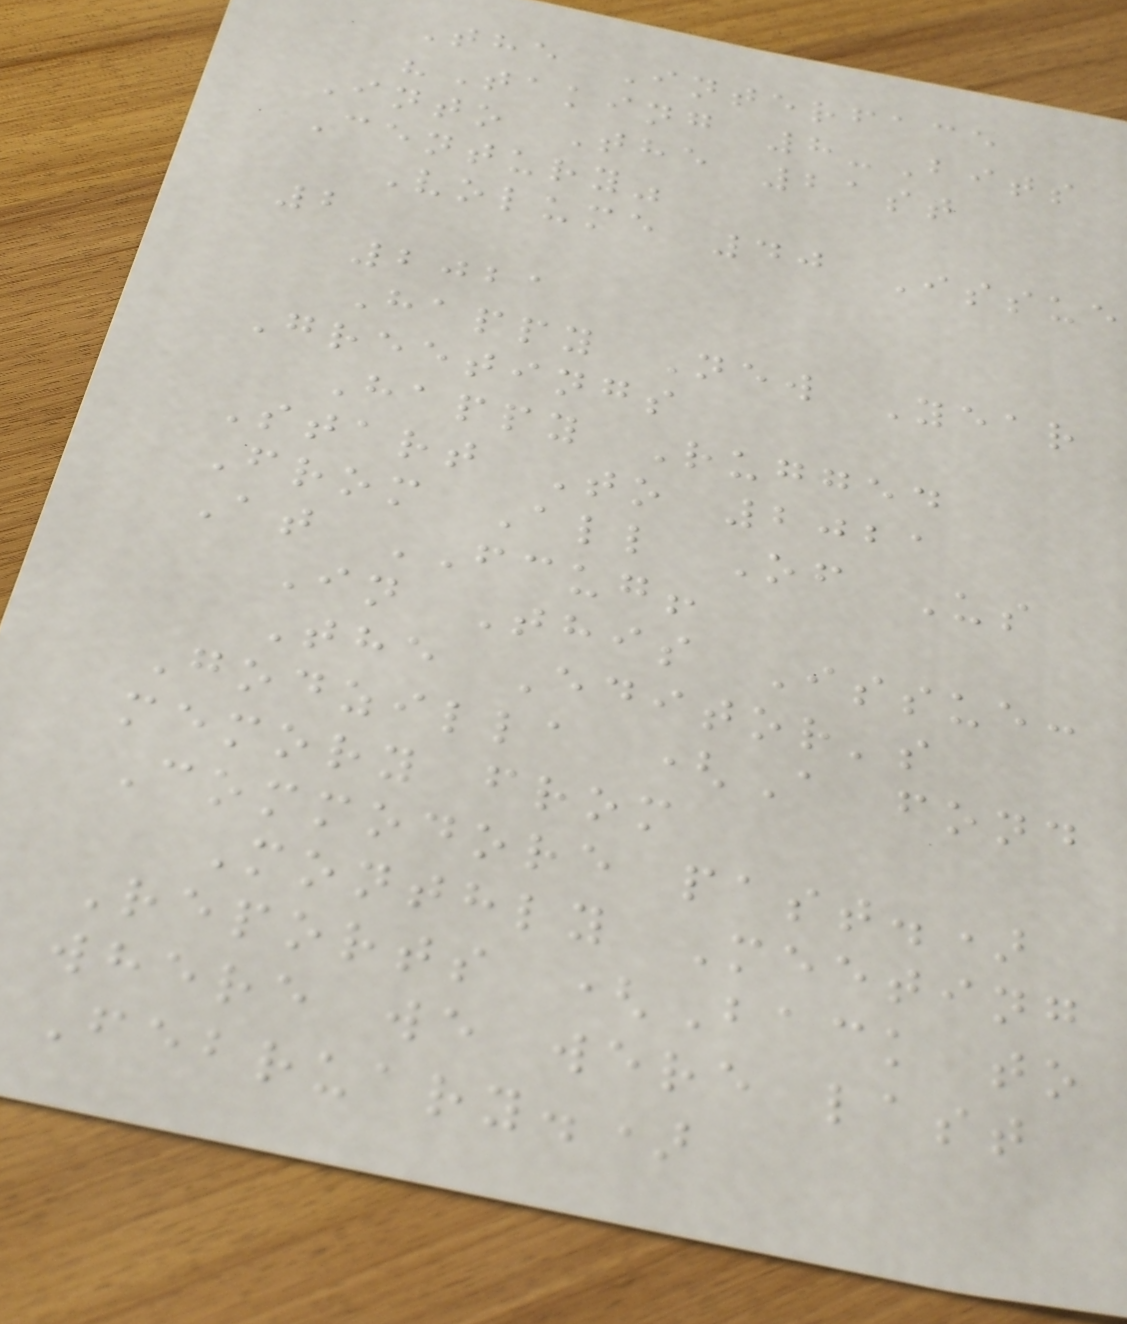The Interface
"Taking 8-Bits
Into The 21st
Century"
Volume 40 Issue
2
2021
Happy New Year
Greetings
Happy Rugged
Start To 2021
From All Of Us
At FCUG!
In This Issue:
The Editor's
Godzilla (A fond
memory from
Commodore past.)
Monthly Meeting
Reports (Back to
where we were last
February.)
